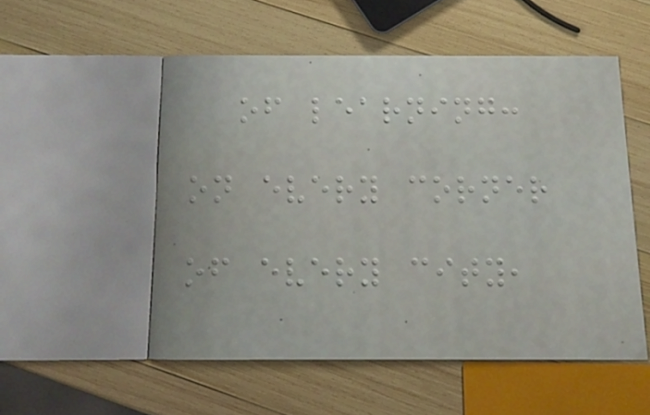of learning:
on every corner
of every city,
